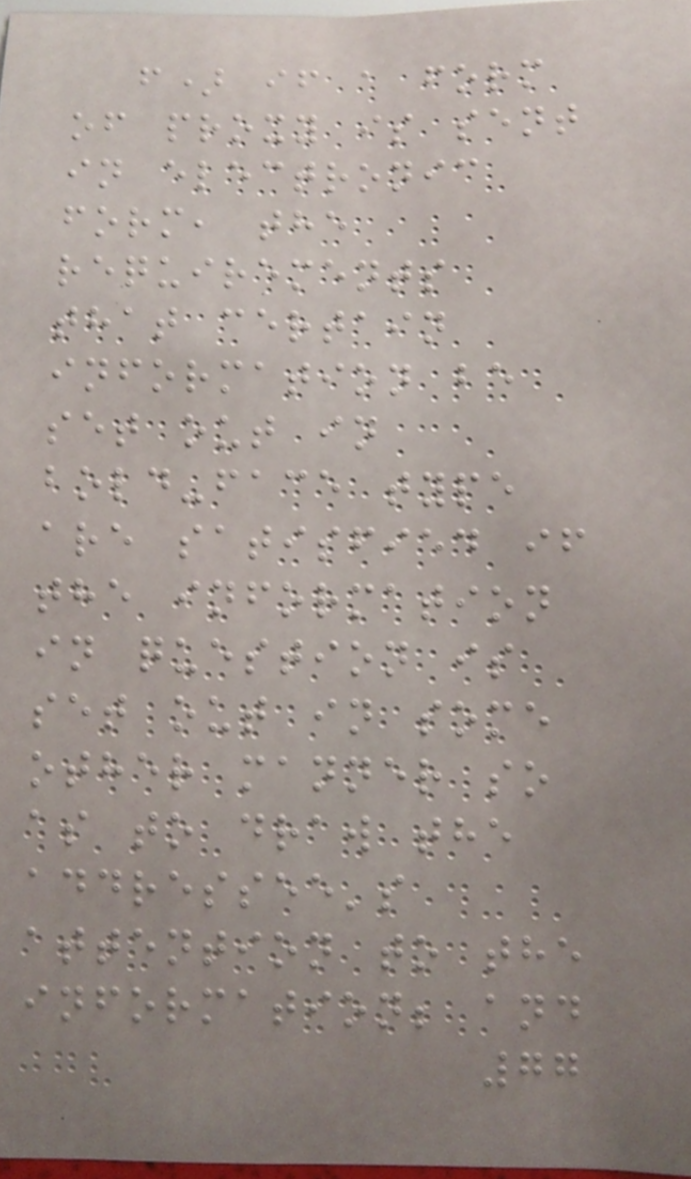f) if a form
of proxy is sent
in electronic
form, the
requirements
that certain
information be
set out in
bold-face type
are satisfied if
the information
in question is
set out in some
other manner so
as to draw the
addressee's
attention to the
information; and
77
